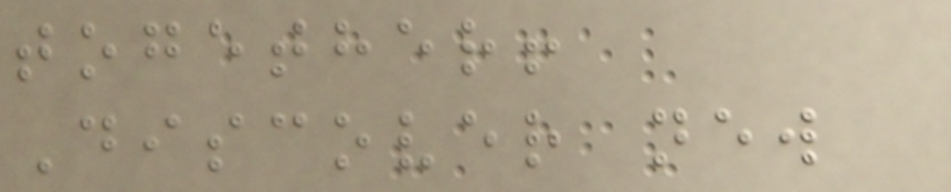together!
Discover new
